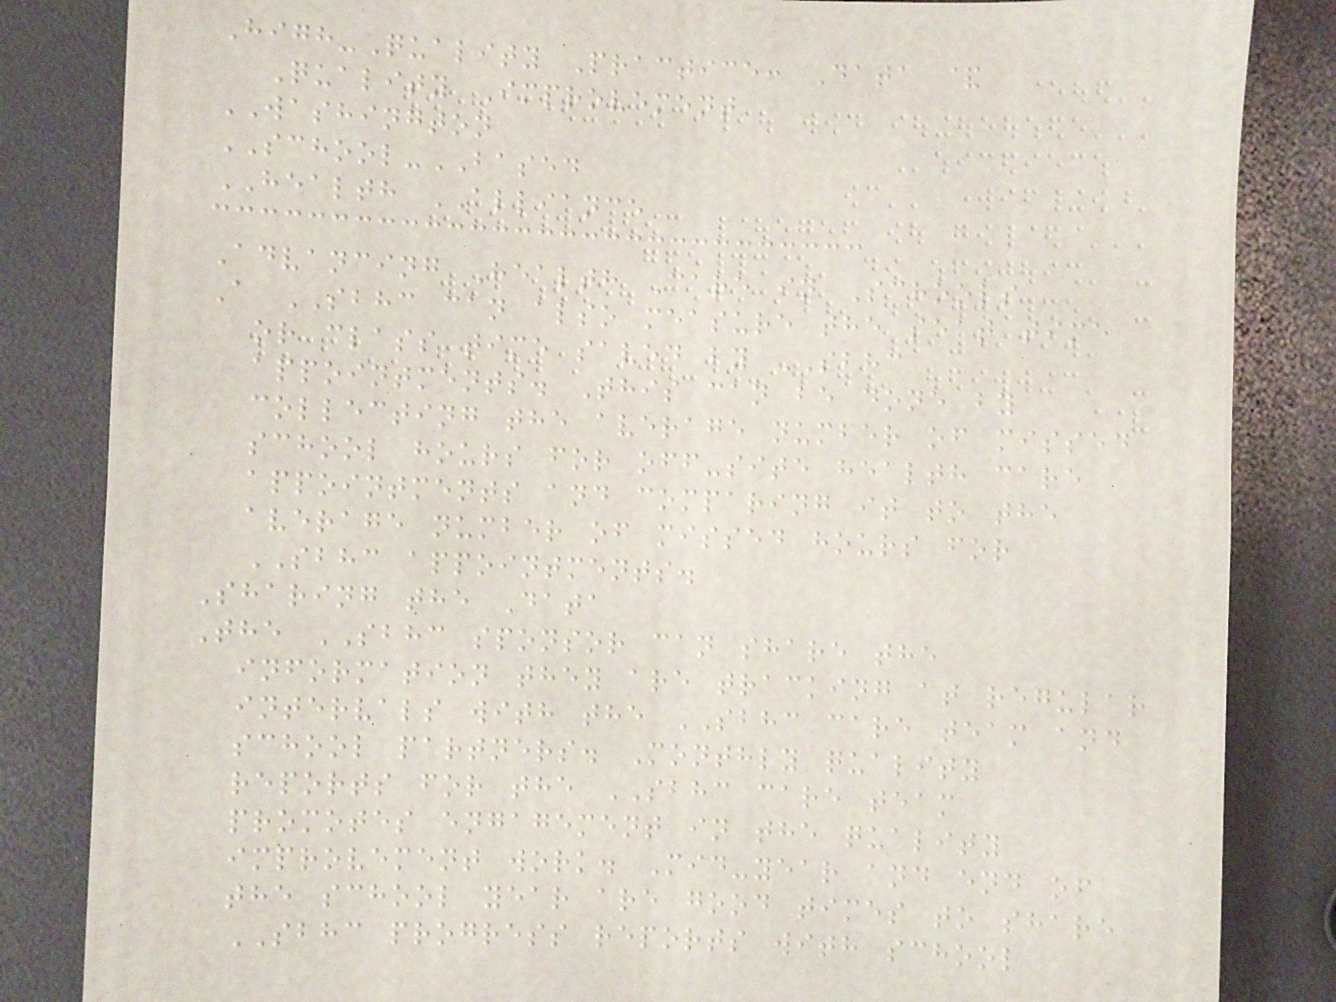High-Quality Practice: Data &
Quality Improvement
WASHINGTON
SCHOOL-BASED
HEALTH ALLIANCE
Advancing Health Care in Schools
A SBHC can also measure the seat time
or class time saved by SBHC
appointments. This can be done by
collecting the average number of missed
school hours for off-site health care
appointments and comparing it to the
average number of missed hours for
SBHC appointments.
Sharing the Data
The SBHC sponsor can share the
information they are tracking at regular
intervals with the SBHC care team and
school partners. Monthly quality
reports for the SBHC care team
promotes engagement in the quality
improvement work. Mid-year and end of
the school year are good times to share
SBHC progress reports with school
